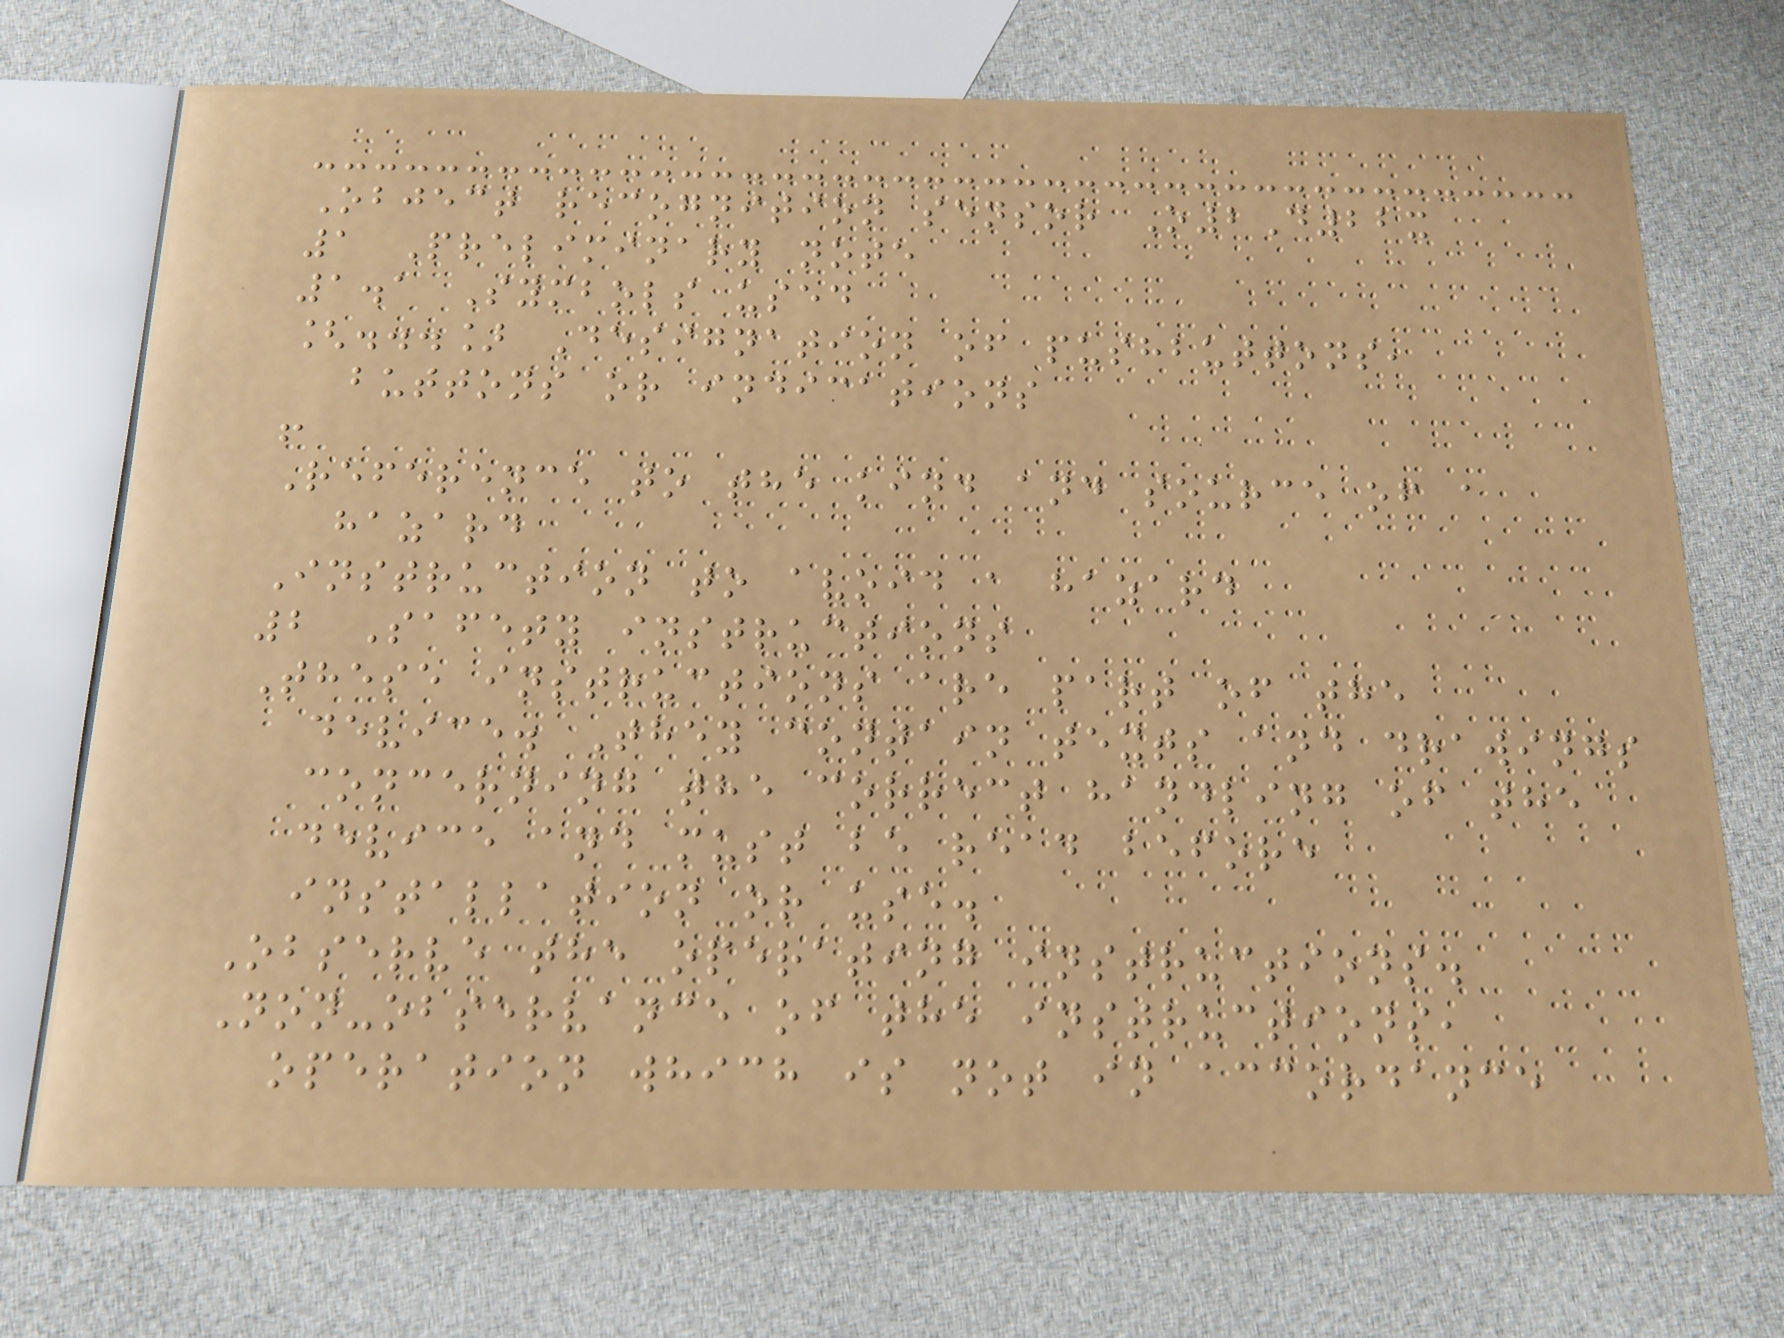Object recognition sensor O2D22x
1 Preliminary note
1.1 Symbols used
[...] Designation of pushbuttons,
buttons or indications
!
Reference to the kind and source of a
hazard
Instruction to avoid a hazard
2 Safety instructions
These instructions are part of the
device. They contain texts and drawings
concerning the correct handling of the
device and must be read before
installation or use.
Observe the operating instructions.
Non-observance of the instructions,
operation which is not in accordance
